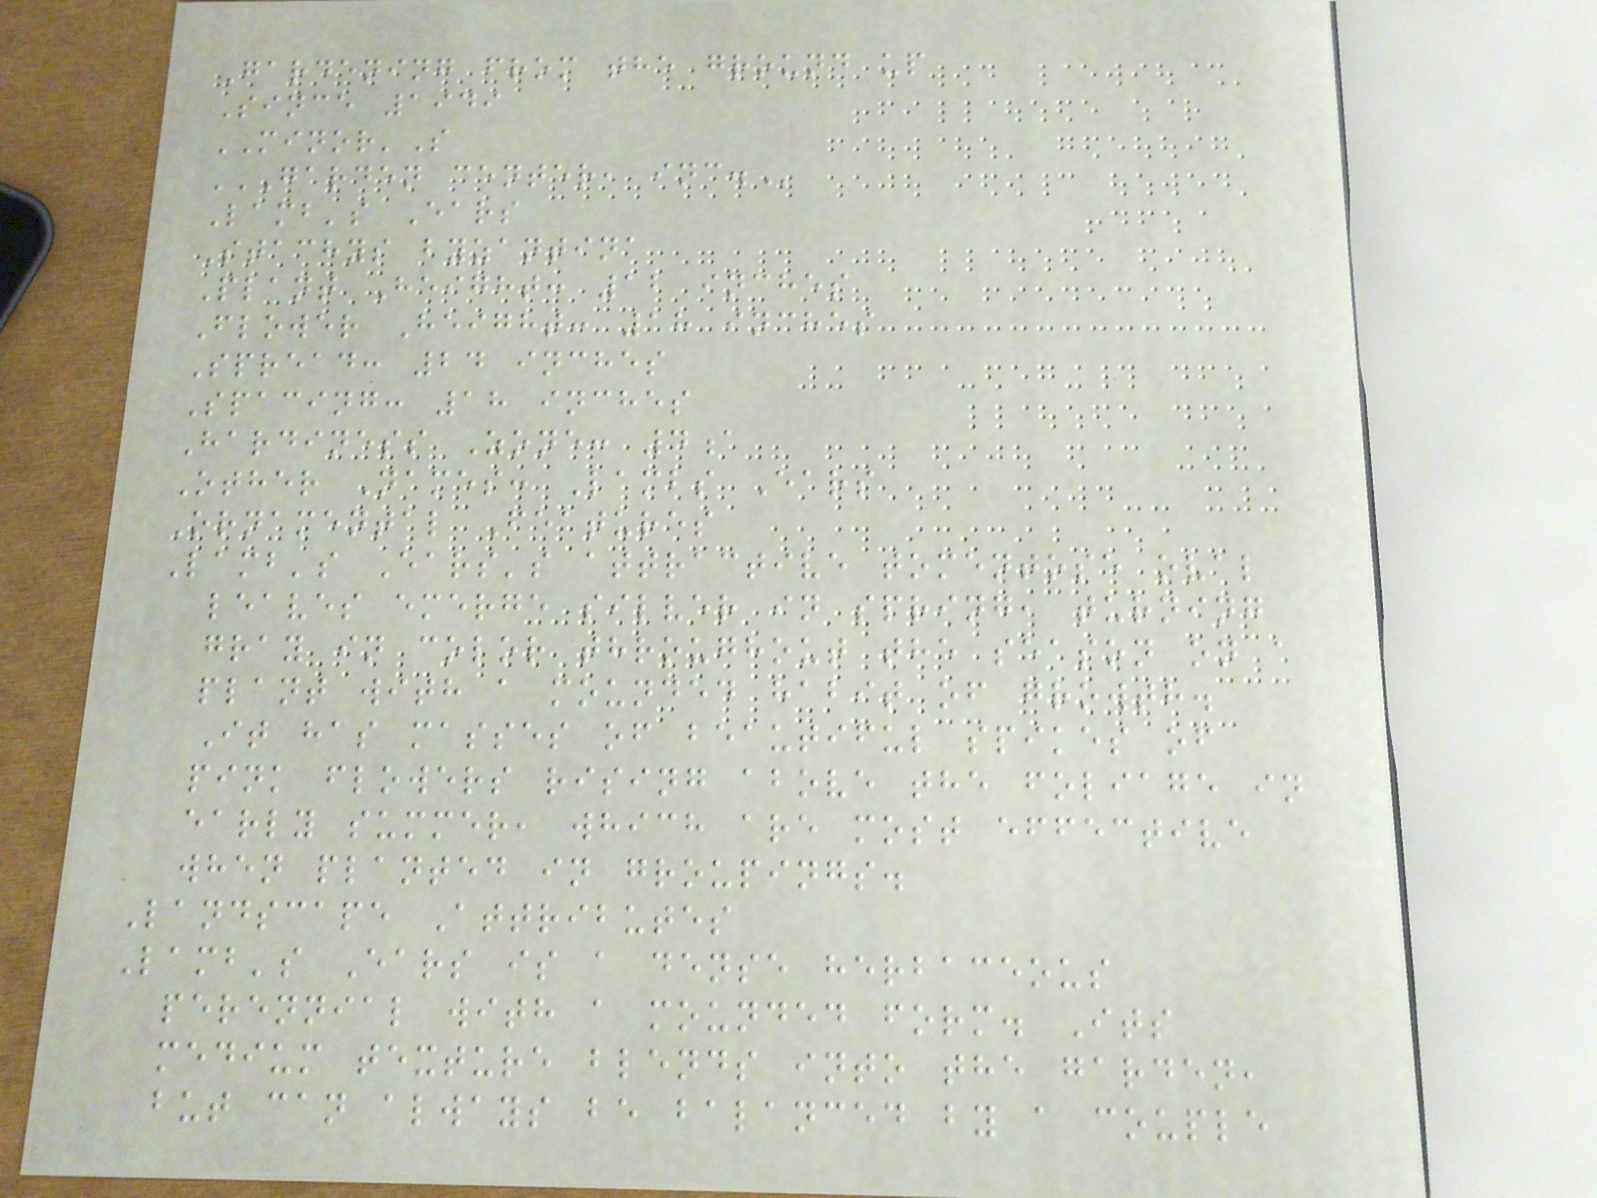Gardening from the ground up
Since 1949
MINOR'S
GARDEN CENTER, INC.
Lamb's Ears
Stachys byzantina
Plant Height: 12 inches
Flower Height: 18 inches
Spread: 24 inches
Spacing: 18 inches
Hardiness Zone: 4a
Other Names: Lambs Ears
Ornamental Features
Lamb's Ears's attractive tomentose oval
leaves emerge silver in spring, turning
gray in color throughout the season on a
plant with a mounded habit of growth.
It has masses of beautiful spikes of
pink flowers rising above the foliage in
early summer, which are most effective
when planted in groupings.
Landscape Attributes
Lamb's Ears is a dense herbaceous
perennial with a mounded form. Its
medium texture blends into the garden,
but can always be balanced by a couple
